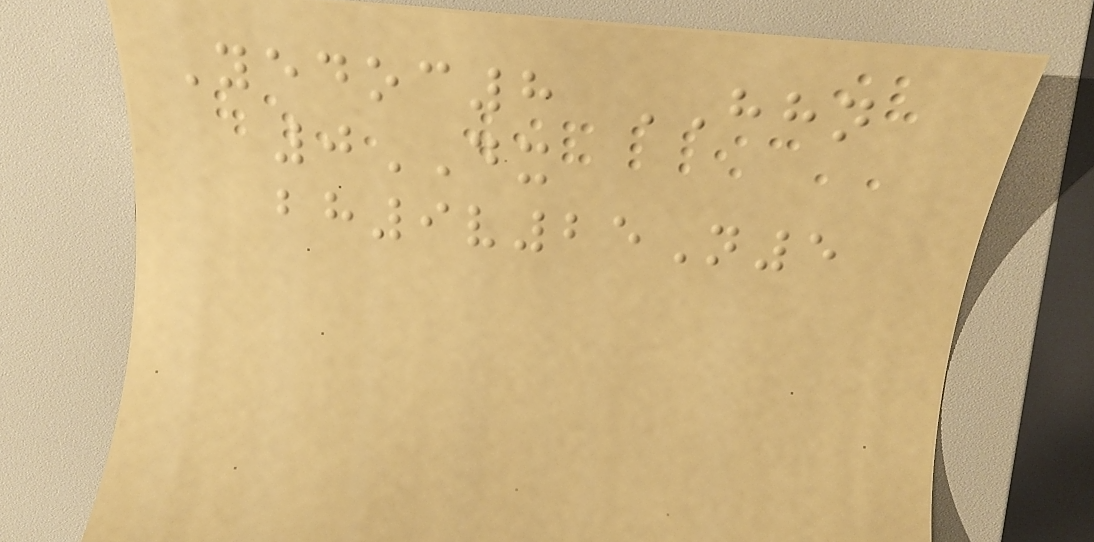Yedoc8 HHN
0DX
bh9v25N5
